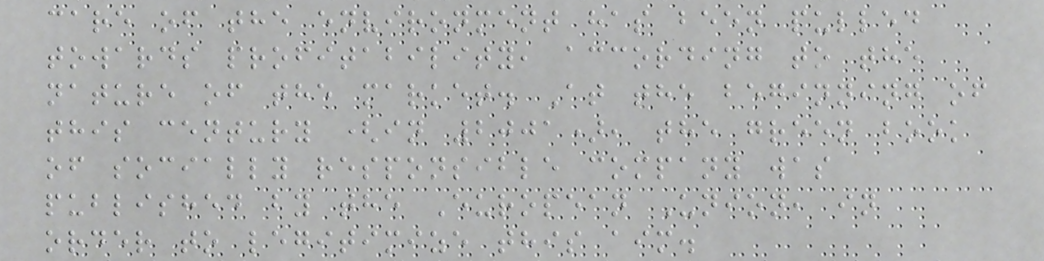care of the environment has been pulled
towards profitability, according to the
nature of the market. At the beginning of
this century (in 2001), the green book
of socially responsible company was
published by the European Union, in
order to legitimize this aim.
